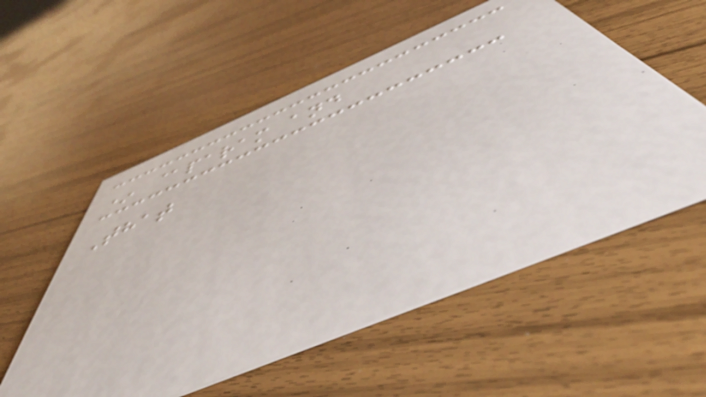* @param and
That
